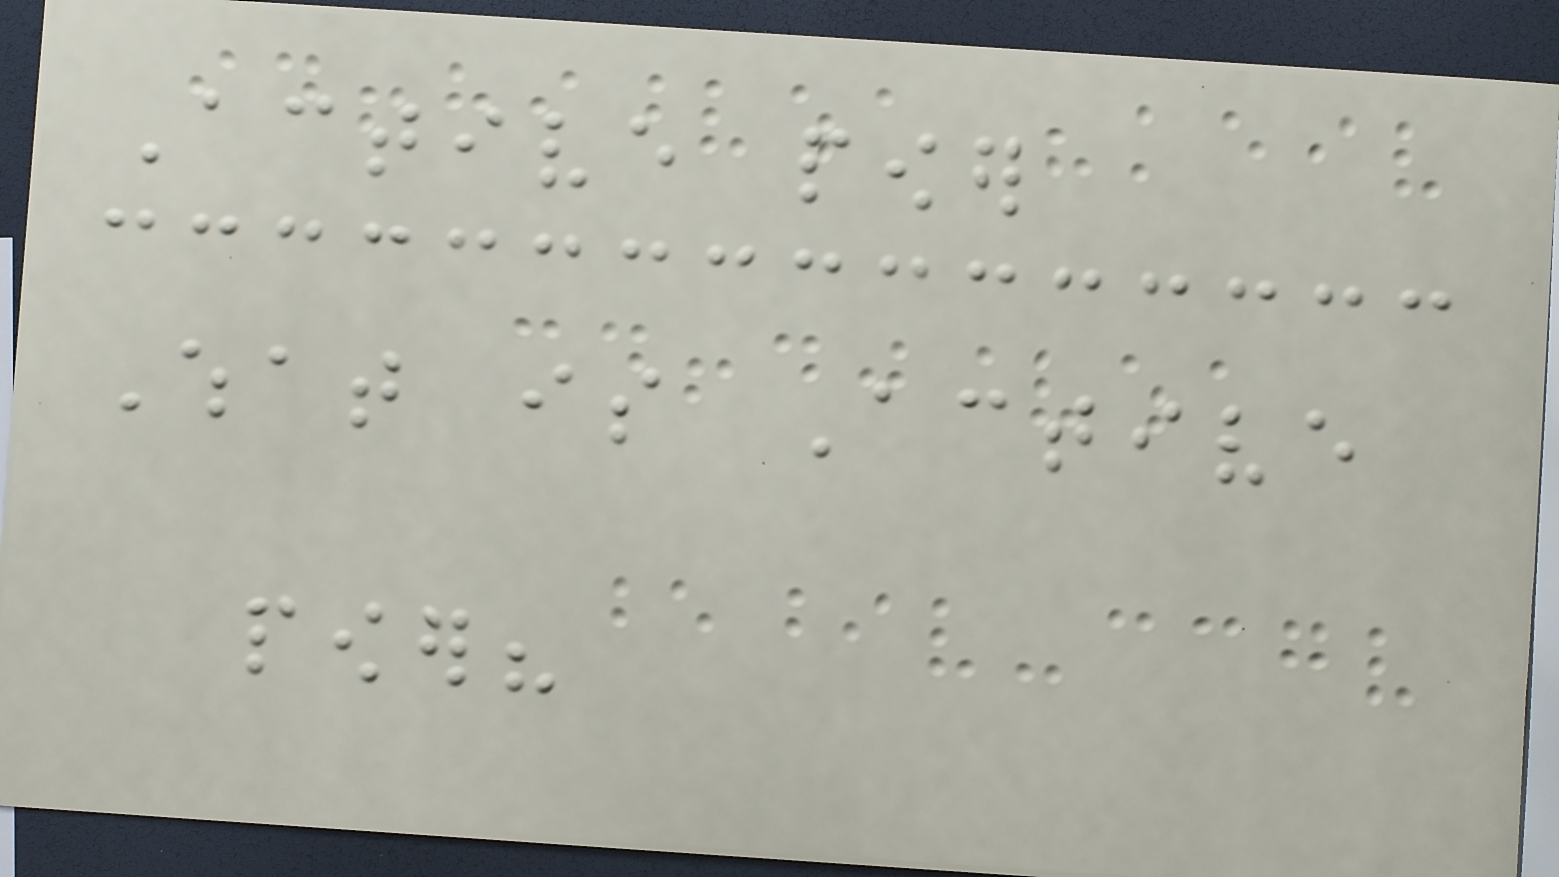Active power
What is Active
power?
